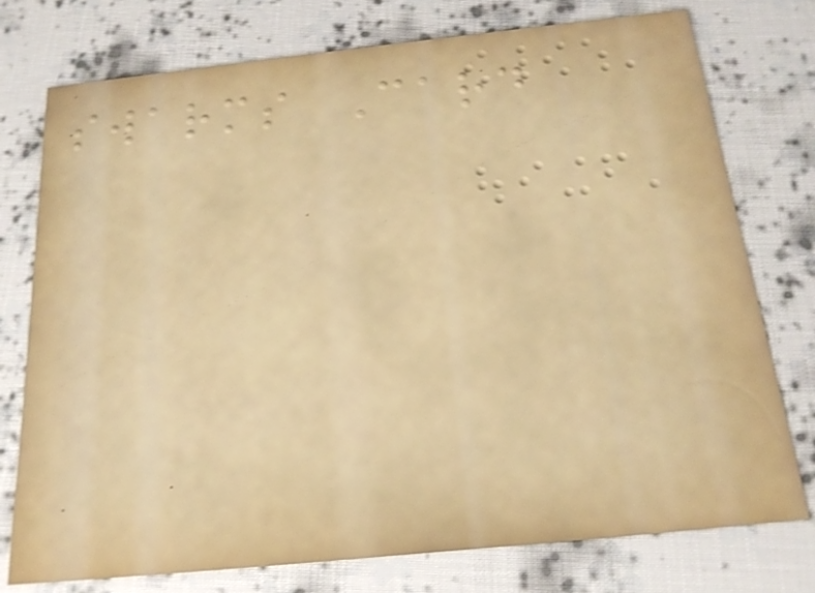swarms Card
